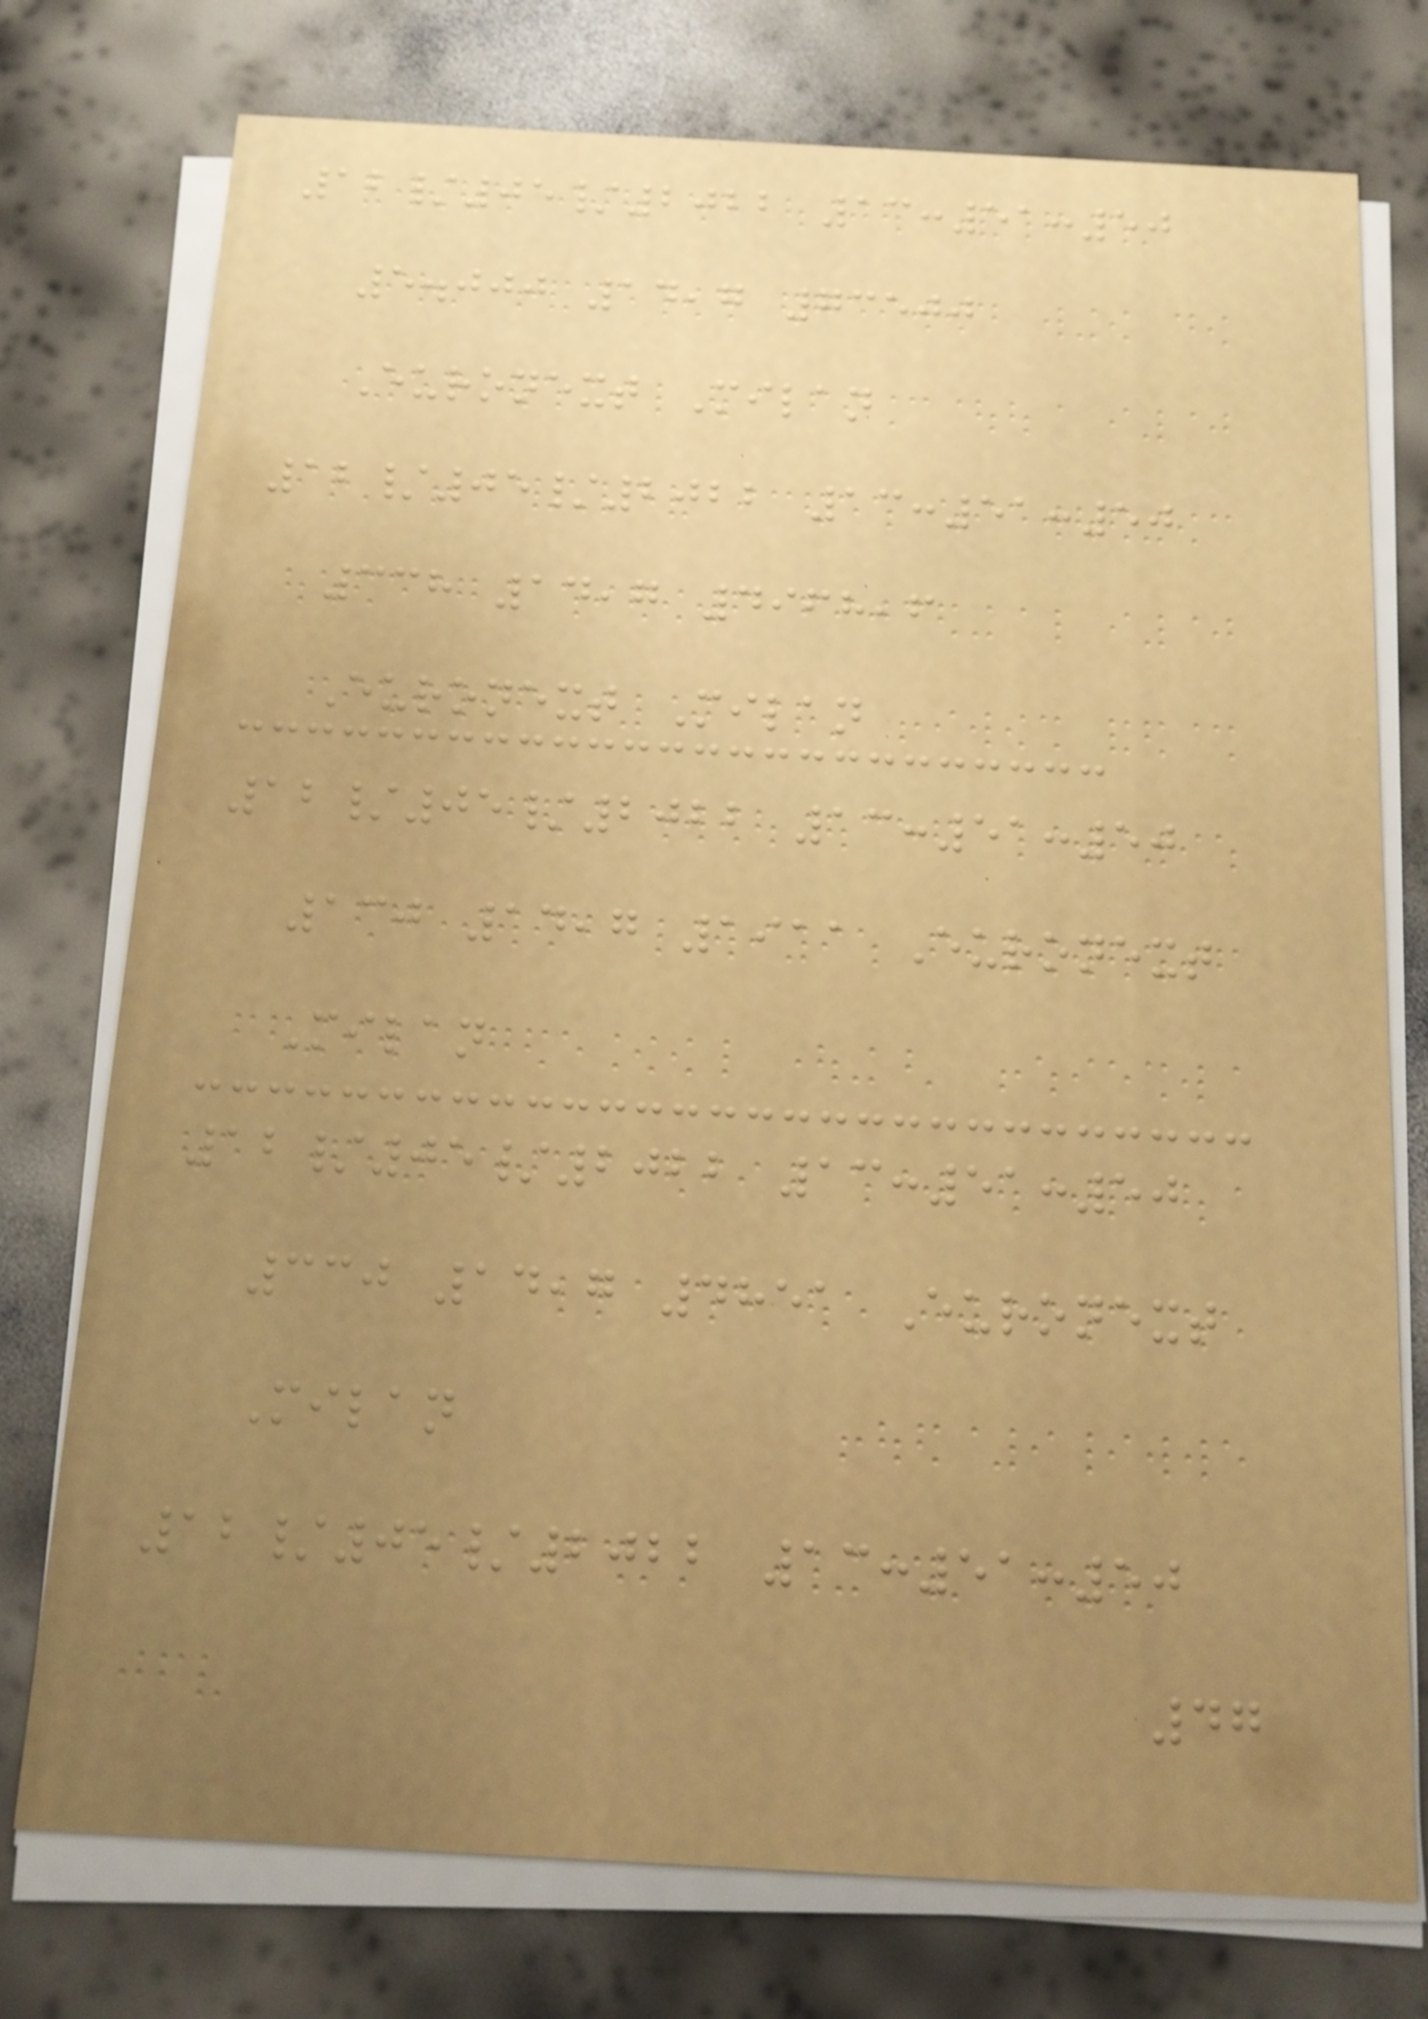12/05/2022 13:51:50
5.000 14,7 73500
Euronext Milan
12/05/2022 13:51:50
338 14,7 4968,6
Euronext Milan
12/05/2022 13:51:50
130 14,7 1911 Euronext
Milan
12/05/2022 13:51:50
330 14,7 4851 Euronext
Milan
12/05/2022 13:51:50
47
